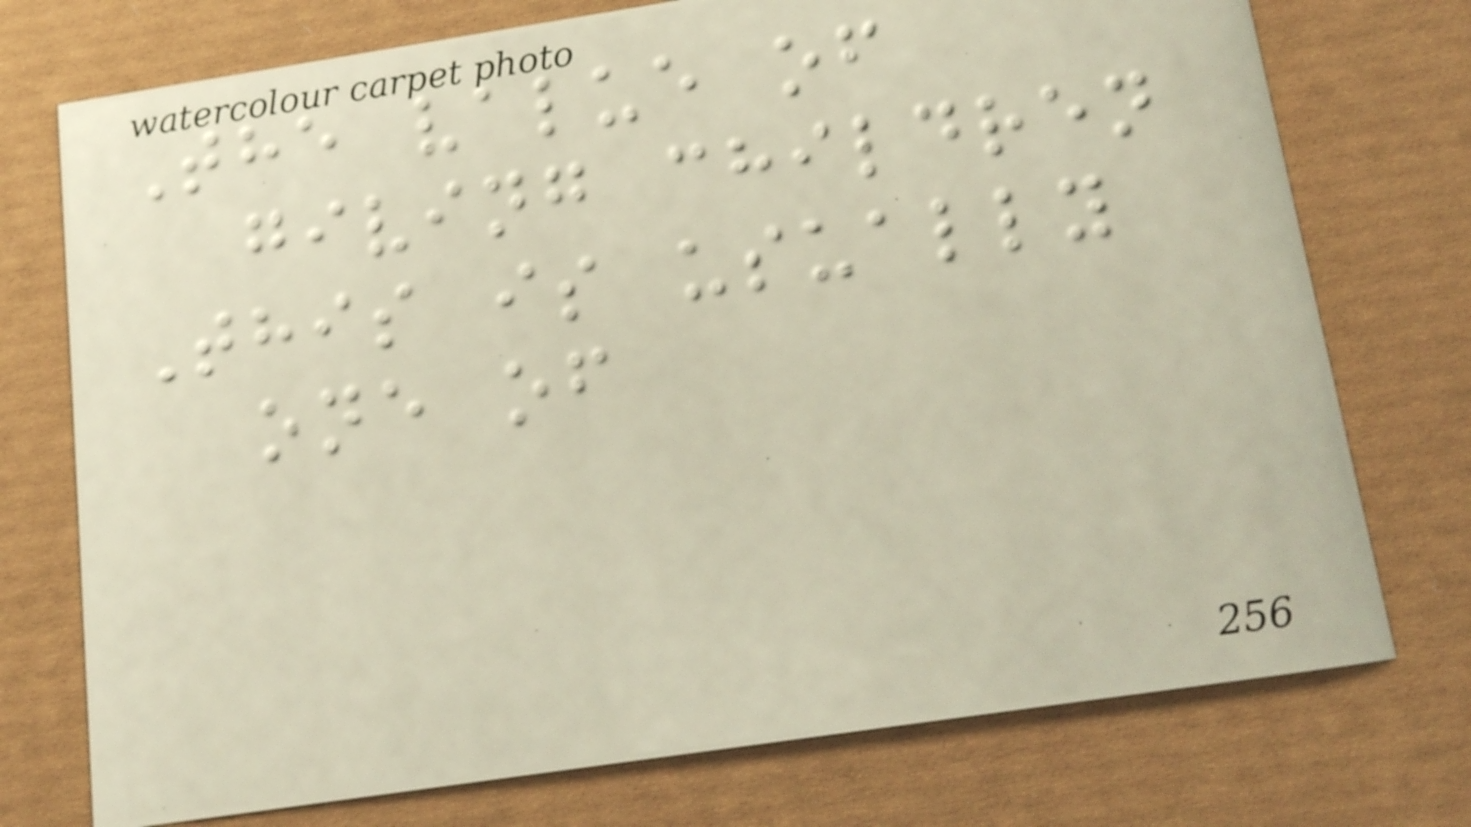The value of
giving children
This is usually
one of
